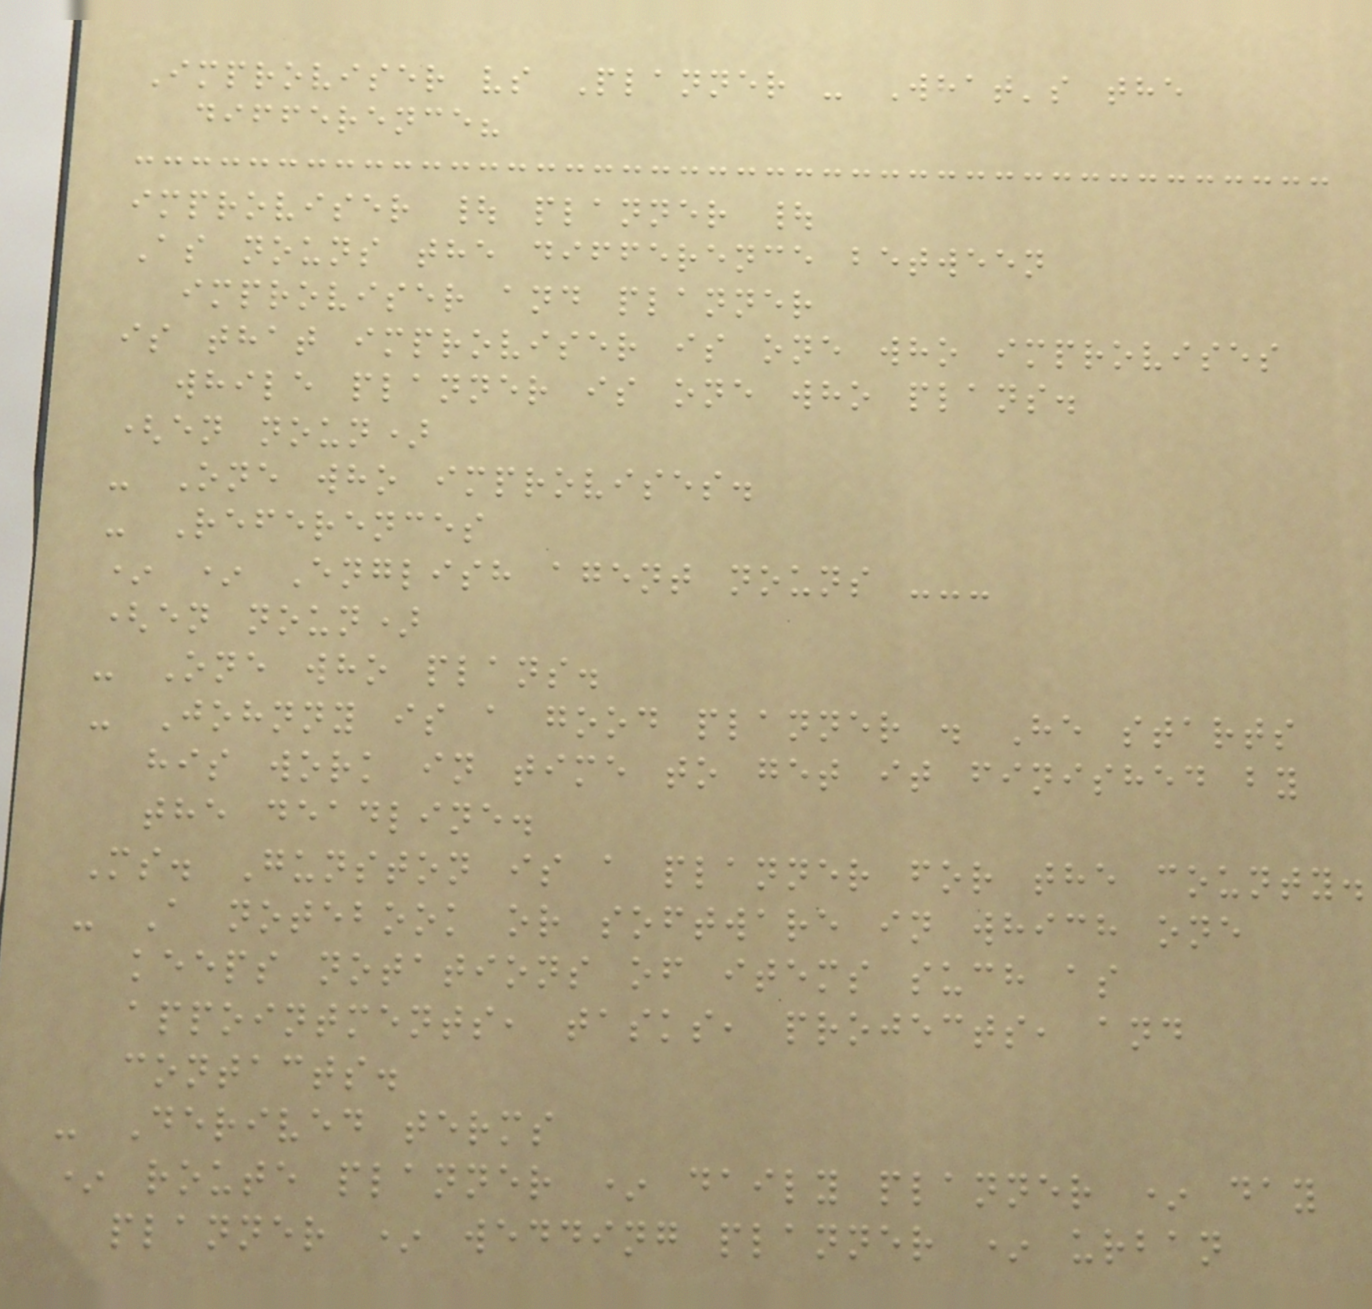Improviser vs Planner - What's the
difference?
improviser | planner |
As nouns the difference between
improviser and planner
is that improviser is one who improvises
while planner is one who plans.
(en noun)
- One who improvises.
- References
* * English agent nouns ---
(en noun)
- One who plans.
- Johnny is a good planner . He starts
his work in time to get it finished by
the deadline.
Ms. Gunston is a planner for the county.
- A notebook or software in which one
keeps notations of items such as
appointments, tasks, projects, and
contacts.
- Derived terms
* route planner * daily planner * day
planner * wedding planner * urban
